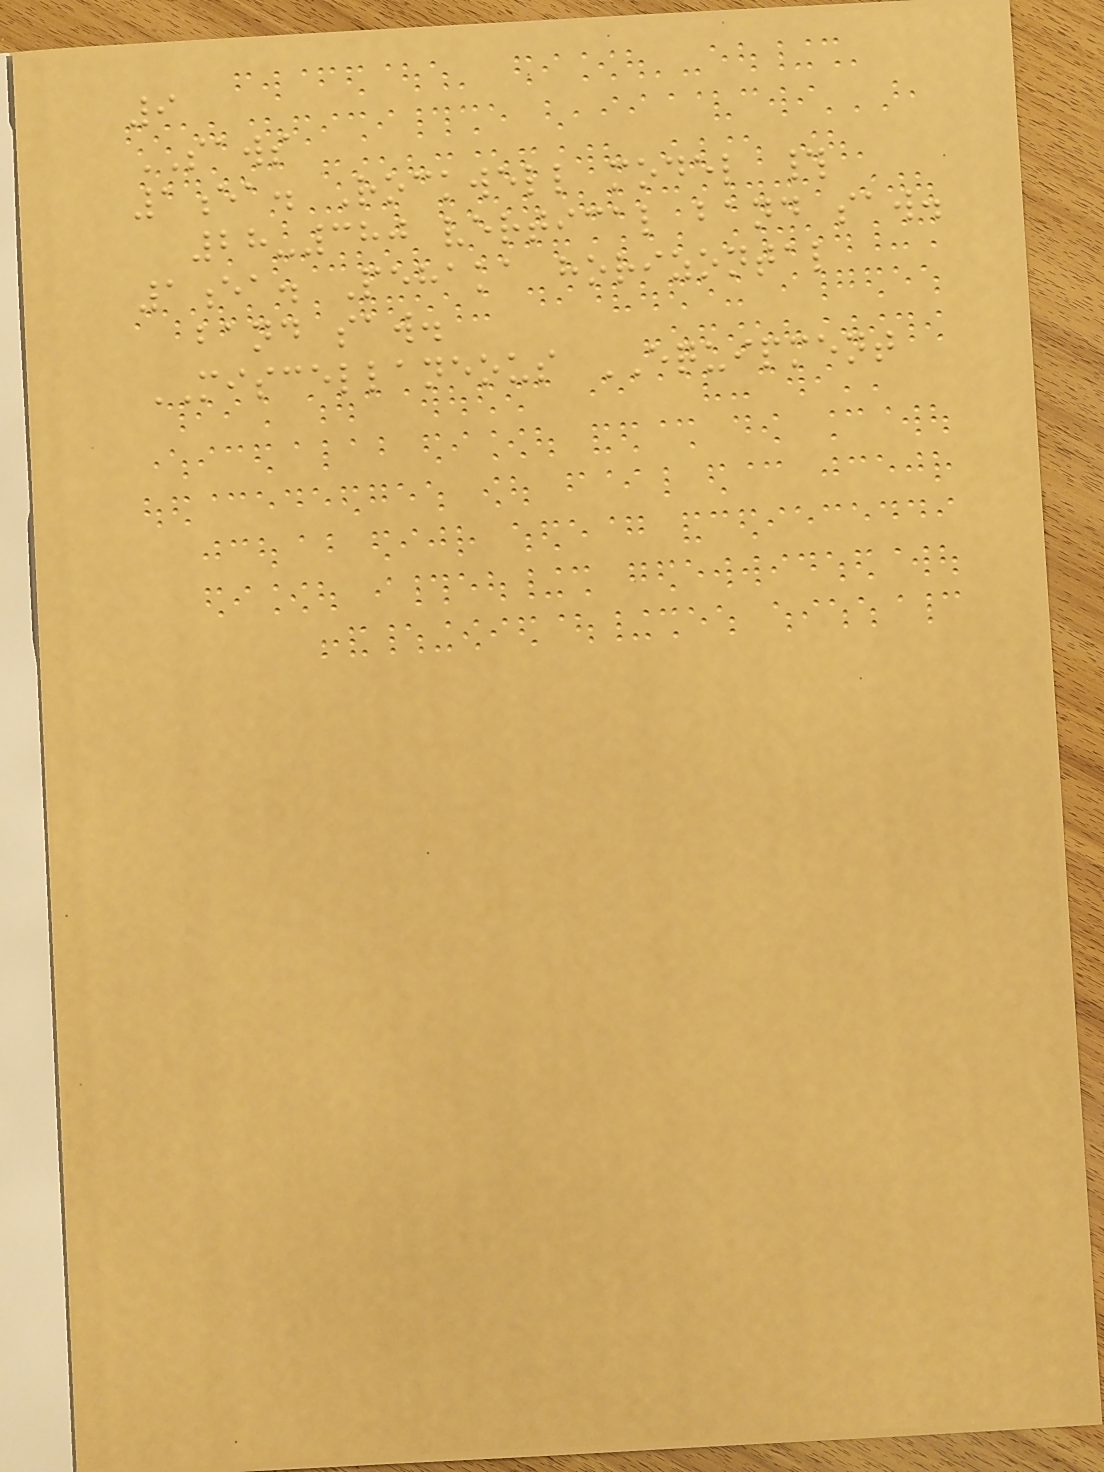9
SAWS
1ea. Rockwell model #
28-380 vertical band saw.
1ea. Pehaka horizontal
band saw.
MISCELLANEOUS EQUIPMENT
